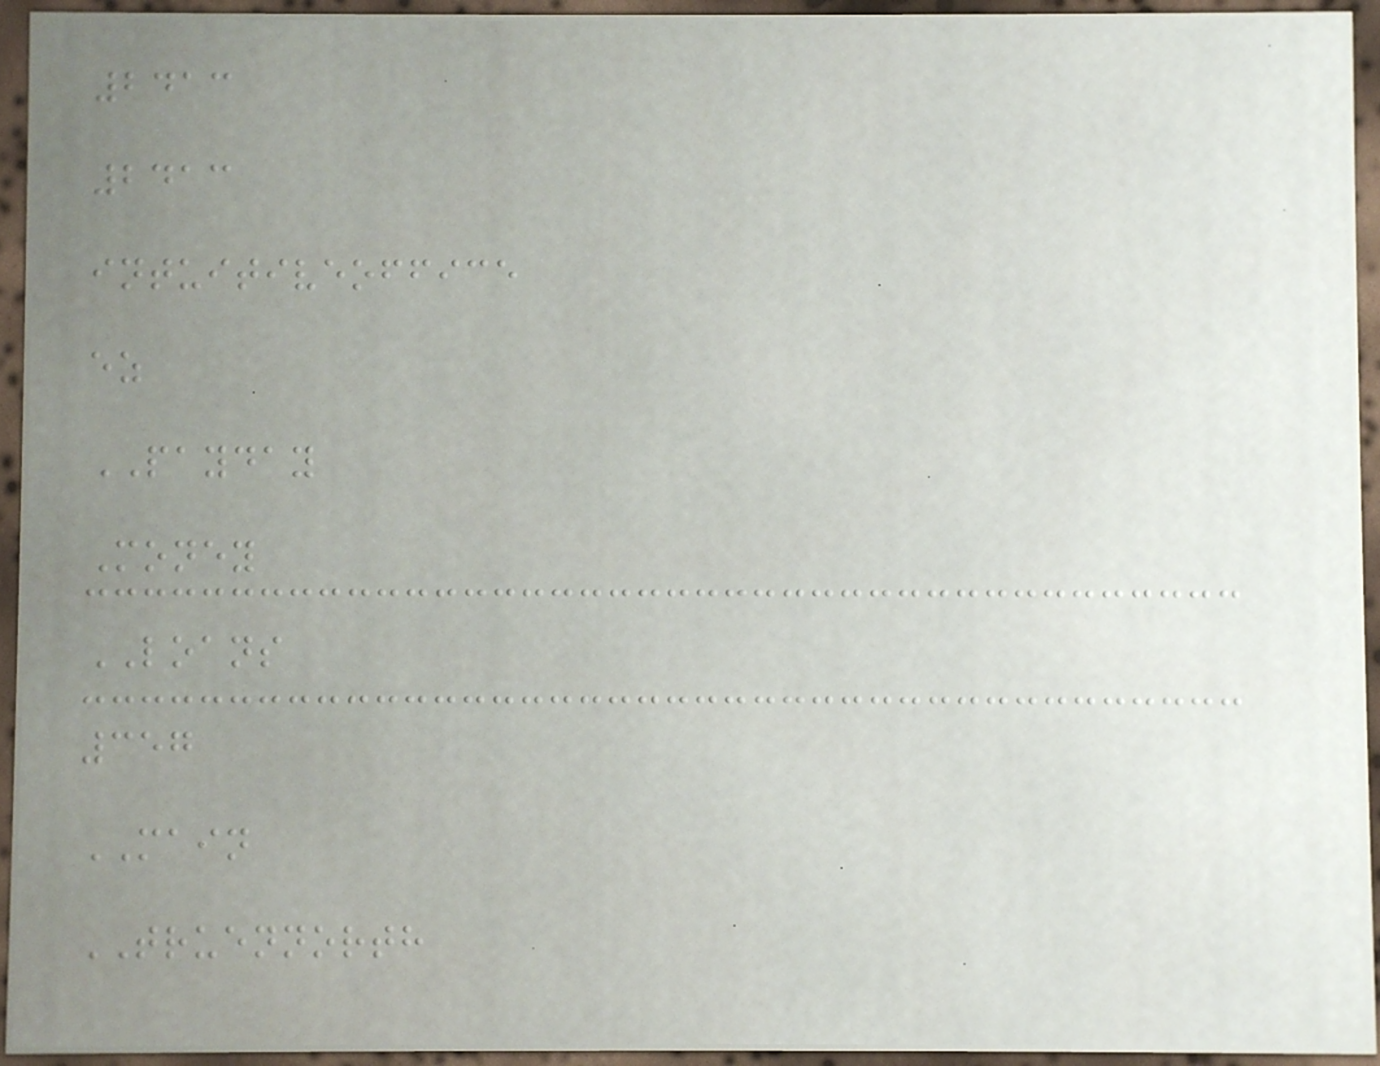2413
2413
intuitiveoffice
ez
PAYDAY
Money
LOANS
357
MAIN
TRUENNORTH
